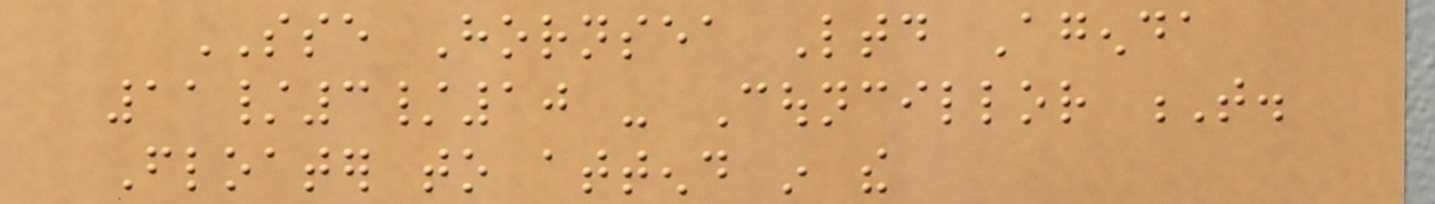SSE Hornsea Ltd Agenda
11/3/10 - Councillor T.
Floater to attend in the
